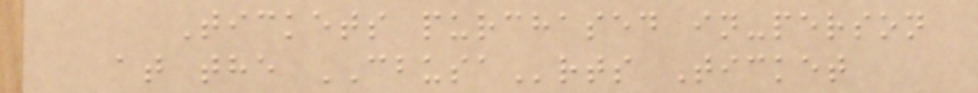Tickets purchased in-person
at the CBUSArts Ticket
